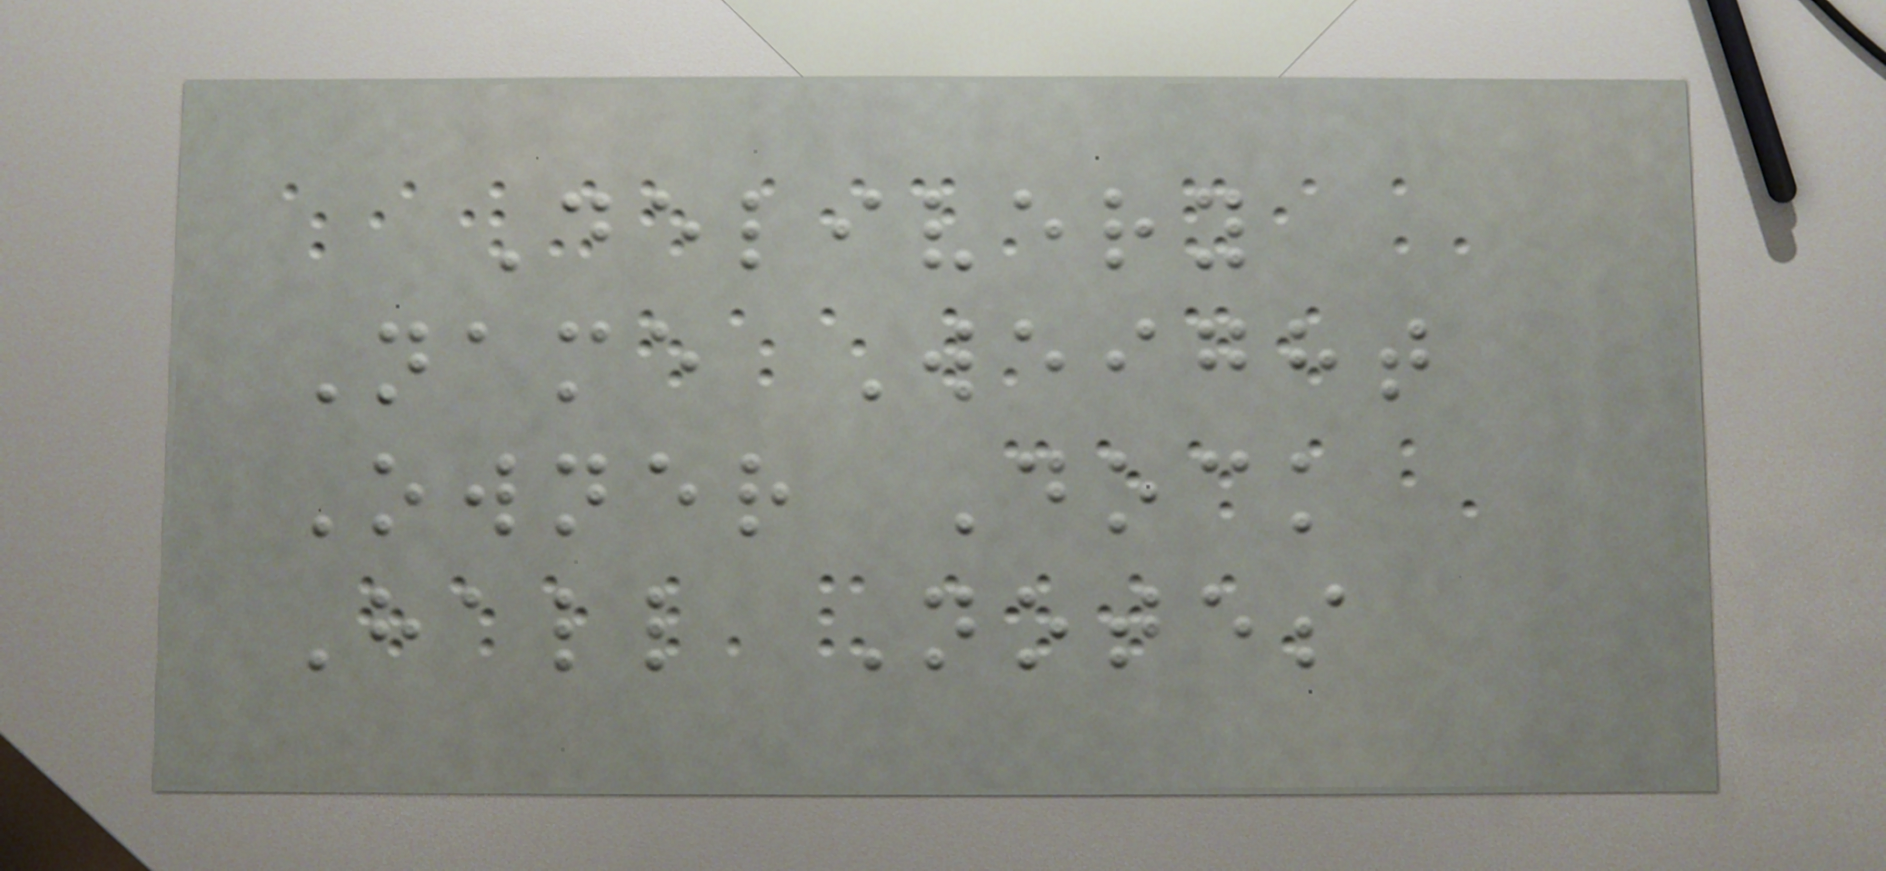Delivery
Name Weight
Owner Dock
Hall Notes
